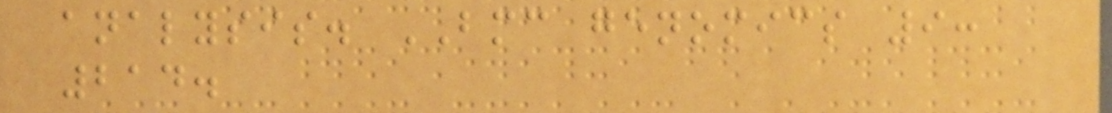analysis. BMC genomics 9:
214.
